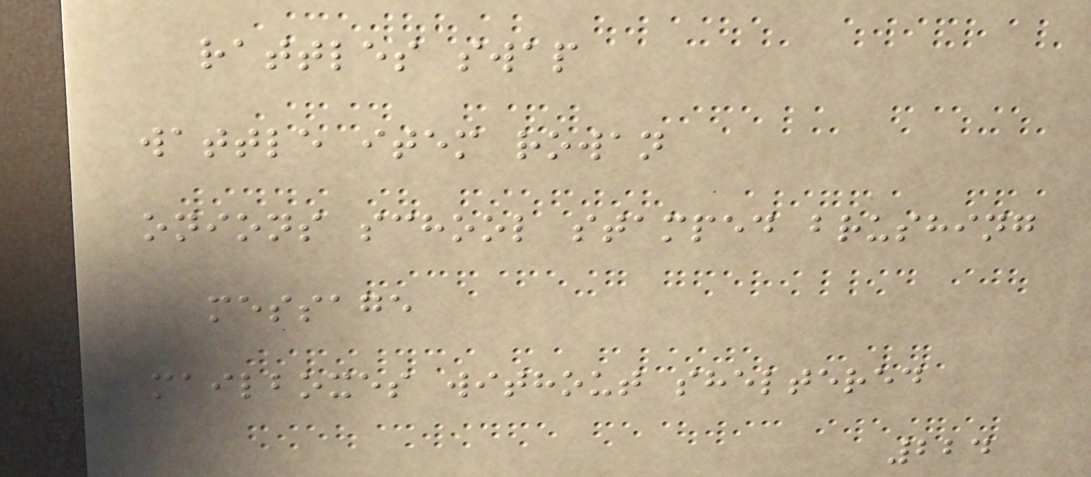rattles swap
wattle item rowan
onions school stamped brushing
message
mailboxes without sheltered
224
